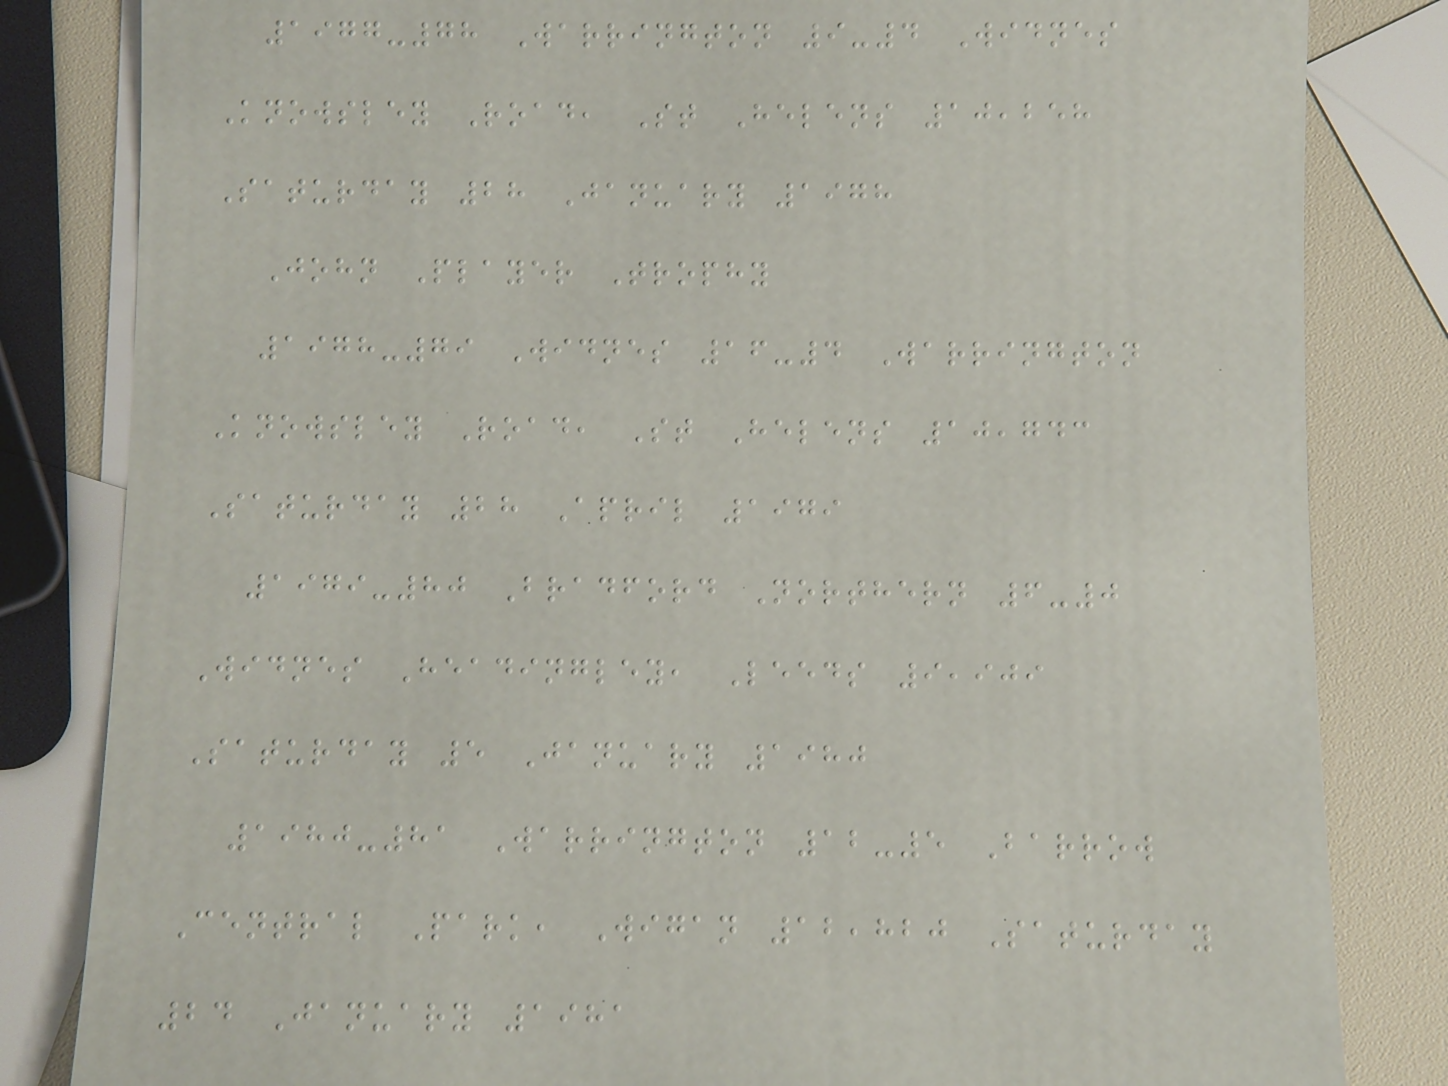1977-78 Warrington 9-4 Widnes
Knowsley Road, St Helens 10,258
Saturday 28 January 1978
John Player Trophy
1978-79 Widnes 16-4 Warrington
Knowsley Road, St Helens 10,743
Saturday 28 April 1979
1979-80 Bradford Northern 6-0
Widnes Headingley, Leeds 9,909
Saturday 5 January 1980
1980-81 Warrington 12-5 Barrow
Central Park, Wigan 12,820 Saturday
24 January 1981
